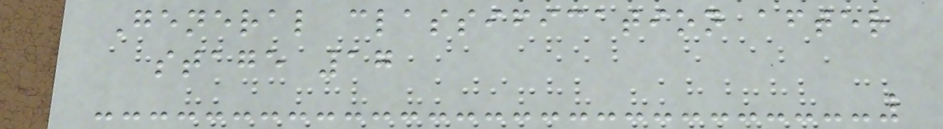General classification after
stage 17
